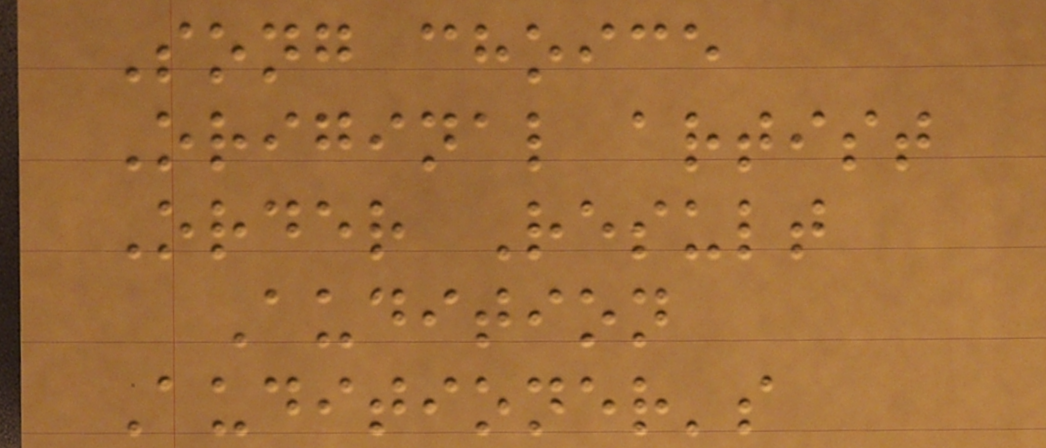Song choice
Original artist
Order Result
Audition
Auditioner's
